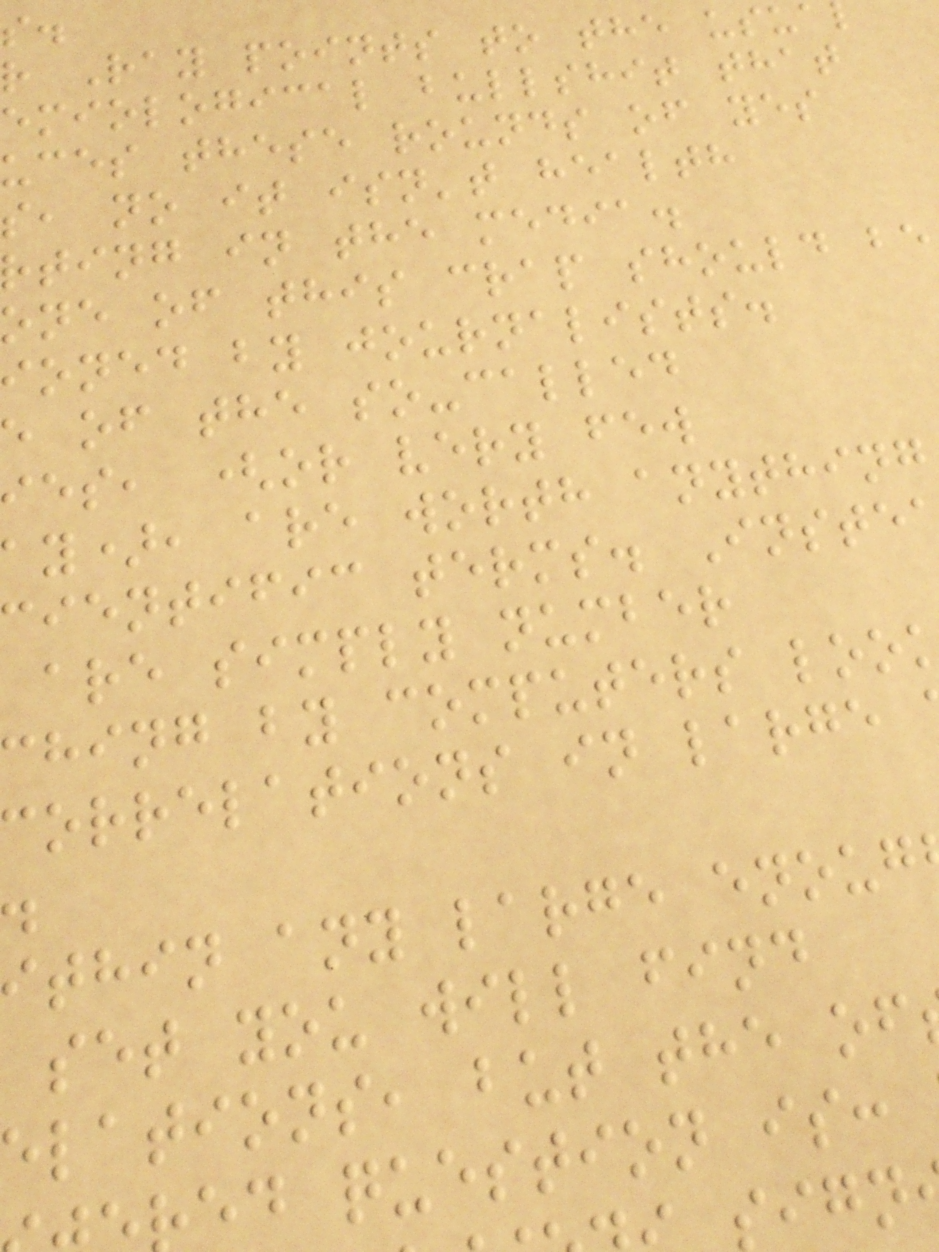r Ray points to the usua
emiological bullshit that
uces these rounds of yes
s, no it isn't health
rting in the media.
one of this crap should be
ioned by journalists.
e of the so-called
ies, (or very few
ay), are worth anything
cientific terms. Inste
are simply number
ching by computers loo
correlations in large
ithin any large enoug
set you will find
elations, but the of
ed question is:
